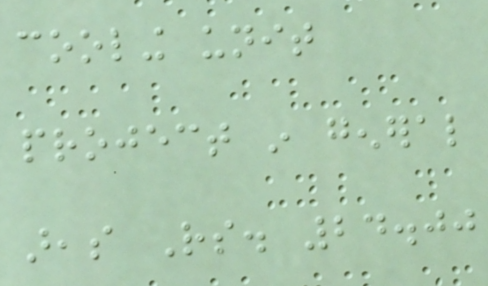cooling unit
project in general
areas Rs. 24.00
